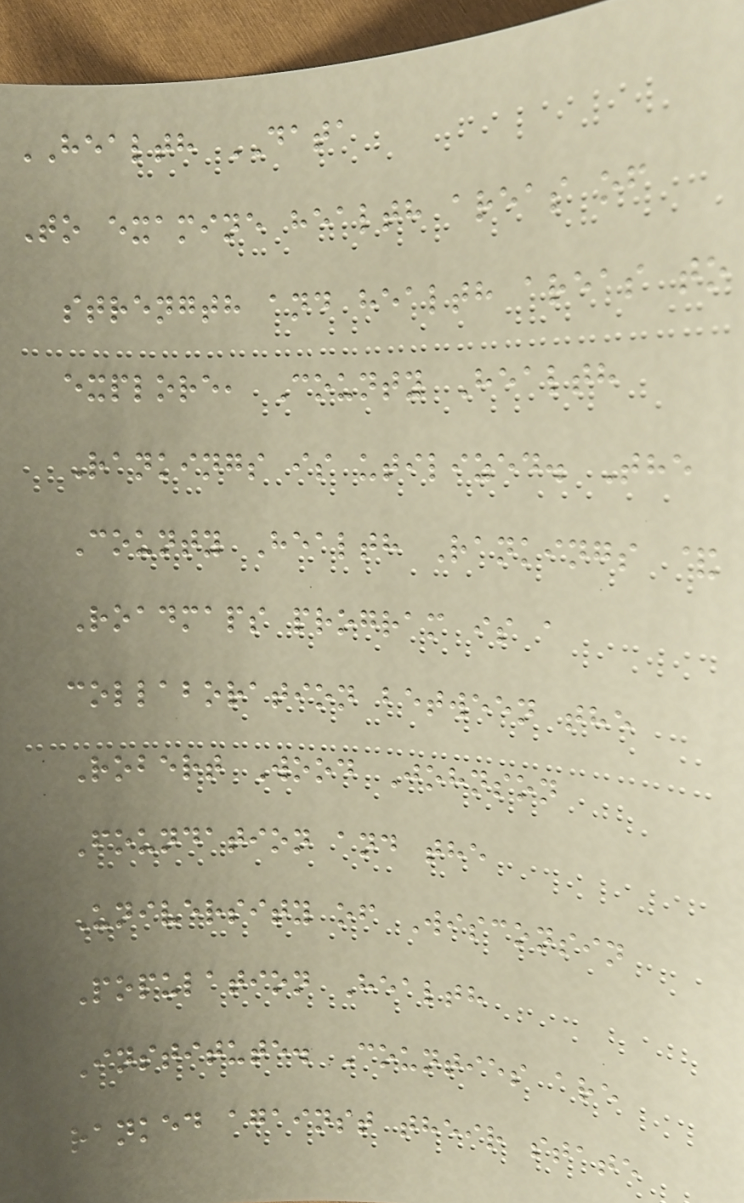HEALTH DATA
To examine health areas of
strength and health areas to
explore, County Health
Rankings is utilized. The
County Health Rankings &
Roadmaps program is a
collaboration between the
Robert Wood Johnson
Foundation and the
University of Wisconsin
Population Health
Institute. Counties are
ranked against their state
